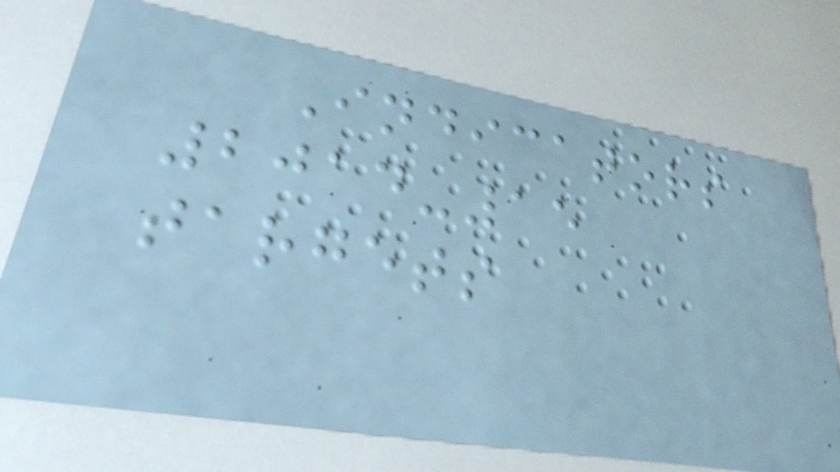Indicators
2014-15
targets
